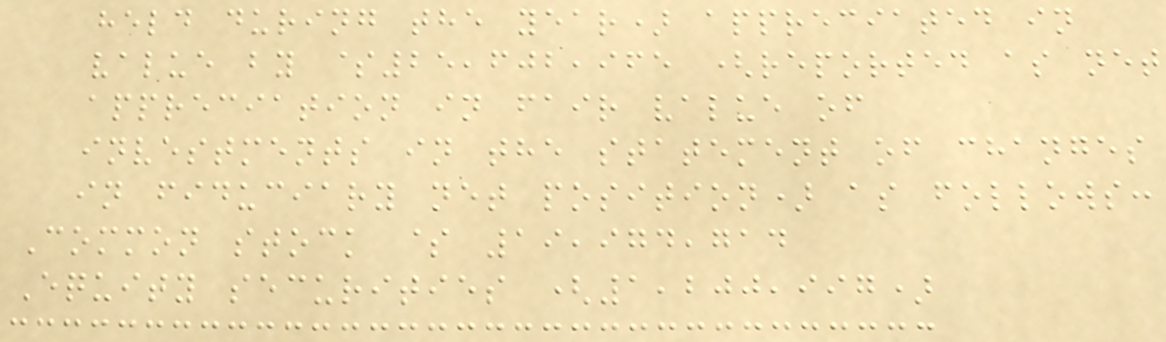held during the year) appreciated in
value by $25,602,965 (reported as net
appreciation in fair value of
investments in the statement of changes
in fiduciary net position) as follows:
Common stock $ 19,974,714
Equity securities (1,200,997)
